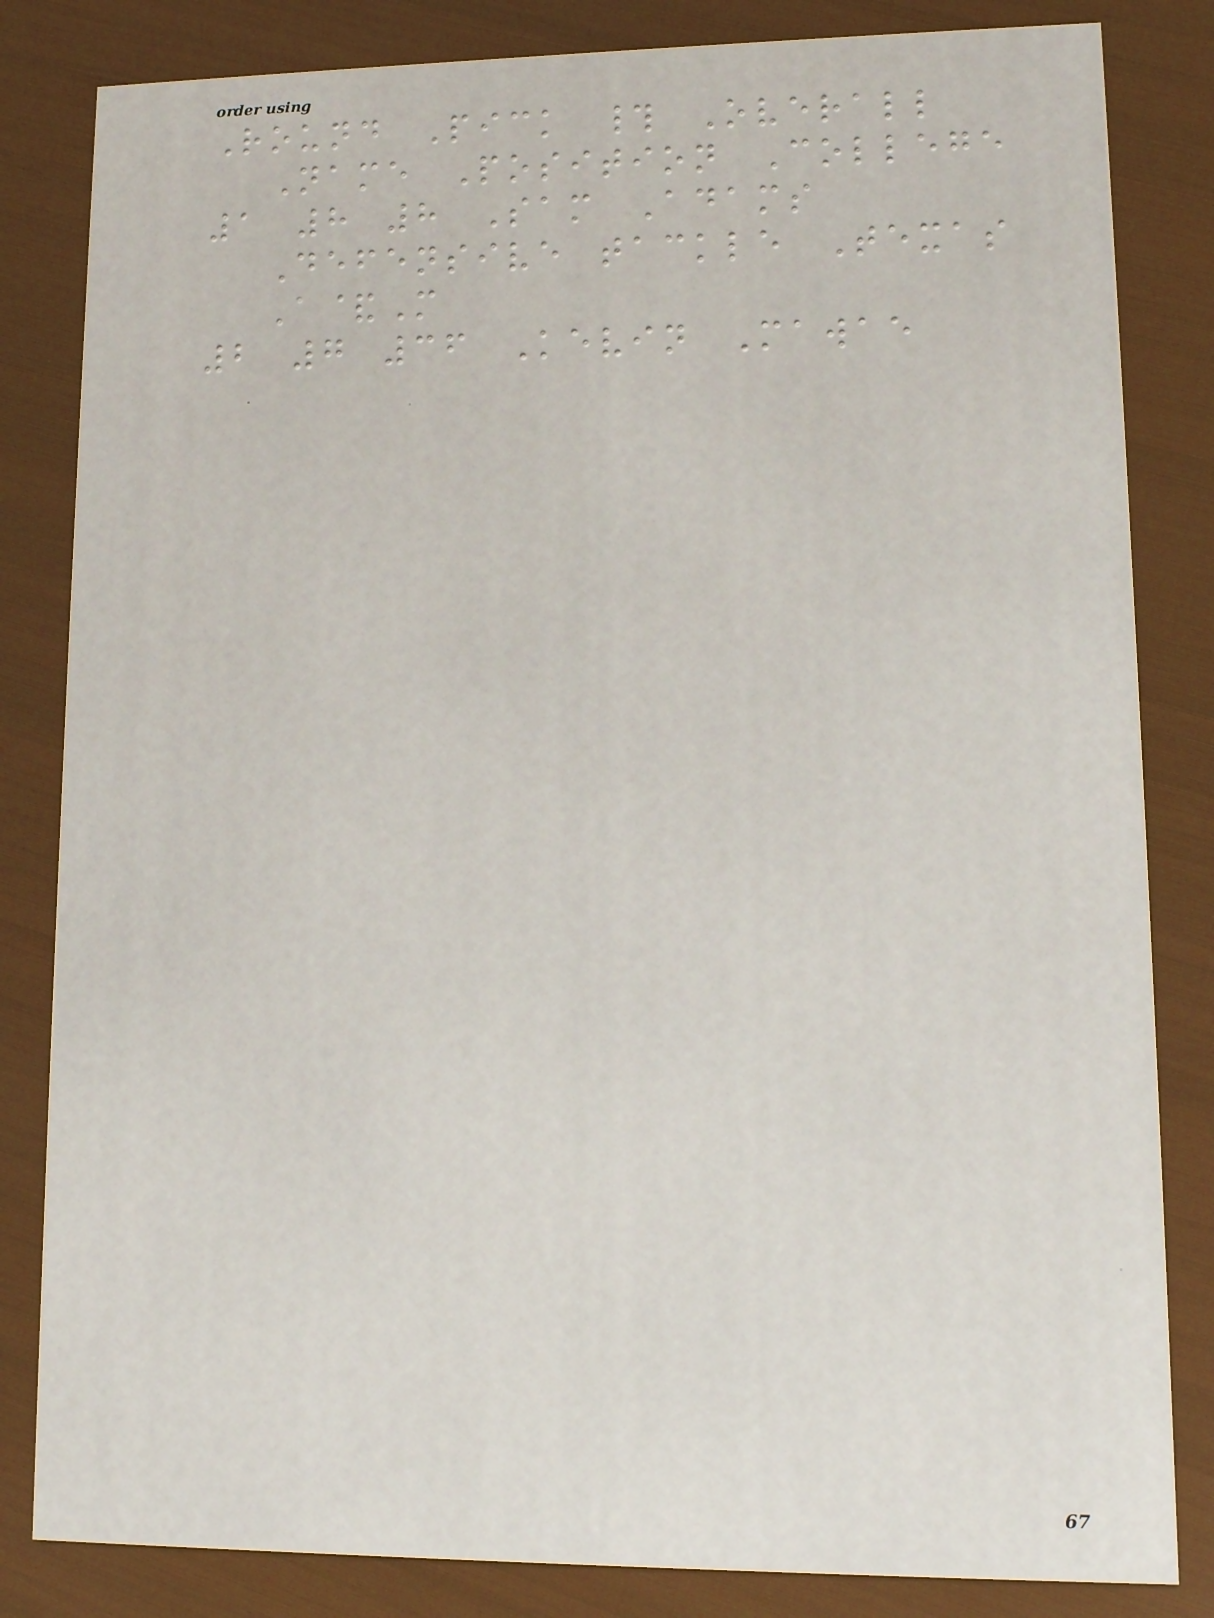Round Pick # Overall
Name Position College
1 8 8 Sam Adams
Defensive tackle Texas
A&M
2 7 36 Kevin Mawae
